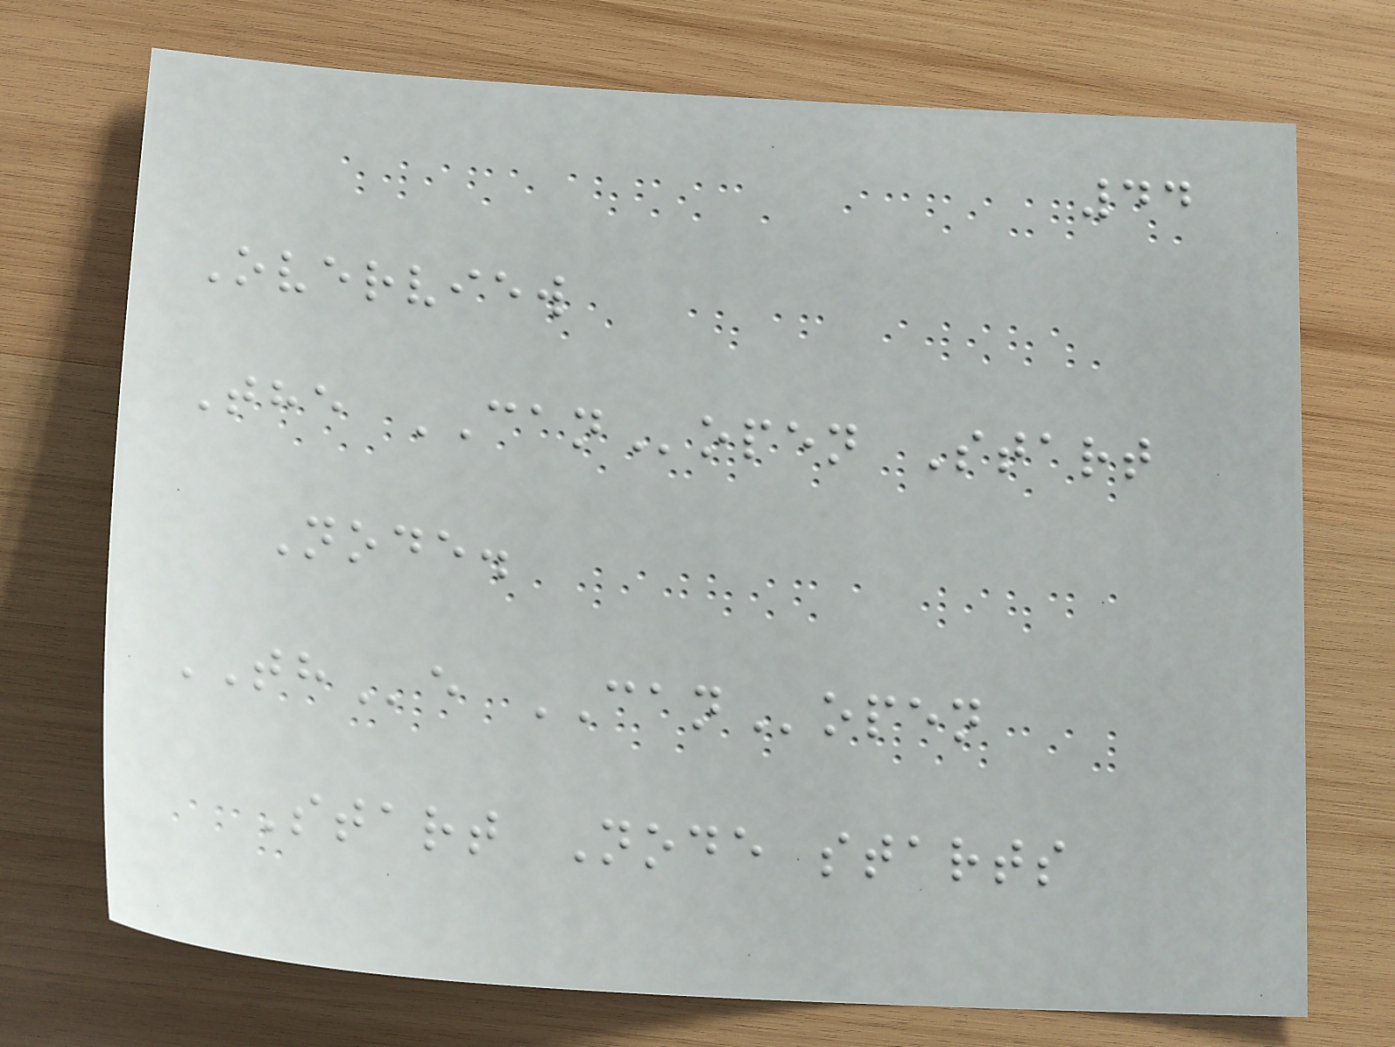44
Overview
The CANopen Start
Node.
THe CANopen
Start Node starts
